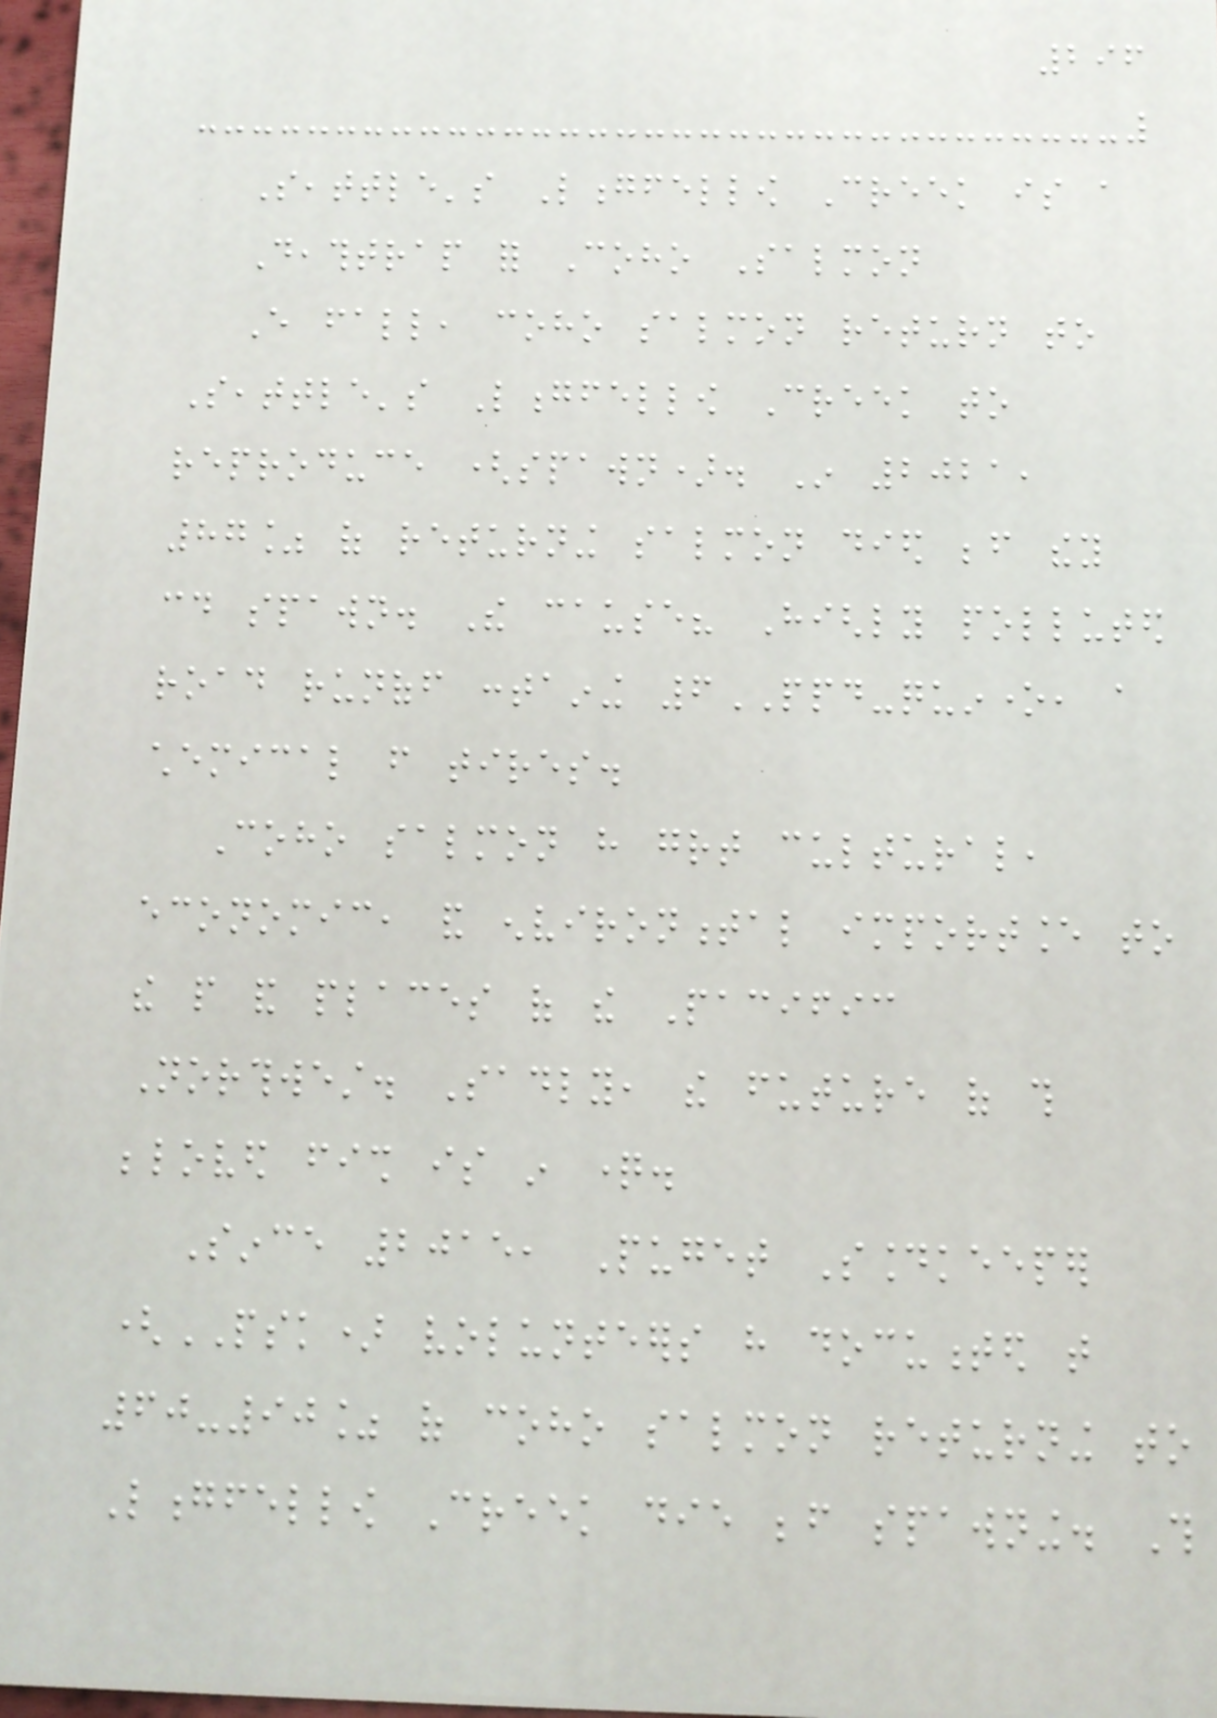296
Seattle's Longfellow Creek is a
Deathtrap for Coho Salmon
Every fall, coho salmon return to
Seattle's Longfellow Creek to
reproduce (spawn). In 2021,
87% of returning salmon died before they
could spawn. The cause? Highly polluted
road runoff containing 6PPD-quinone, a
chemical from tires.
Coho salmon have great cultural,
economic, and environmental importance to
the people and places of the Pacific
Northwest. Sadly, the future of this
beloved fish is in question.
Since 2015, Puget Soundkeeper
(PSK) volunteers have documented that
60-90% of coho salmon returning to
Longfellow Creek die before spawning. This
